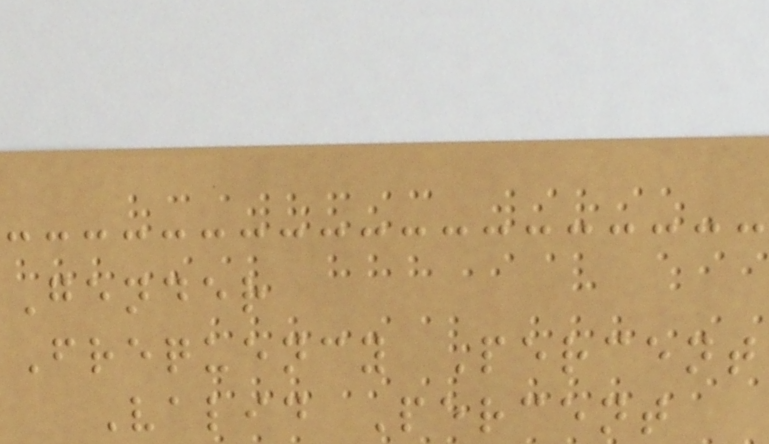Gender
Frequency Percent
Valid Percent
